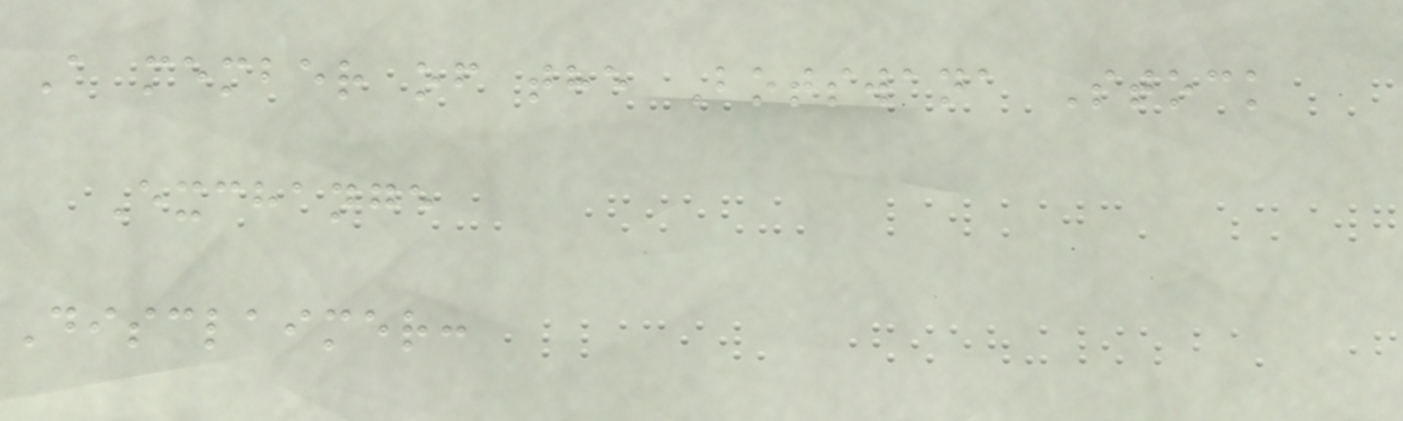A member of the Botswana Stock
Exchange
Disclaimer:
